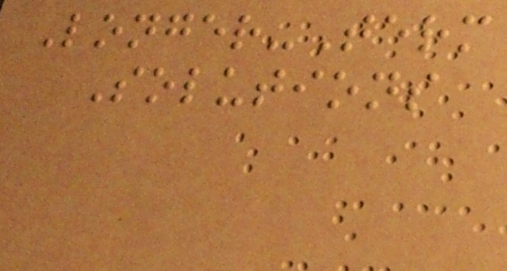Longer-Term
Solutions
